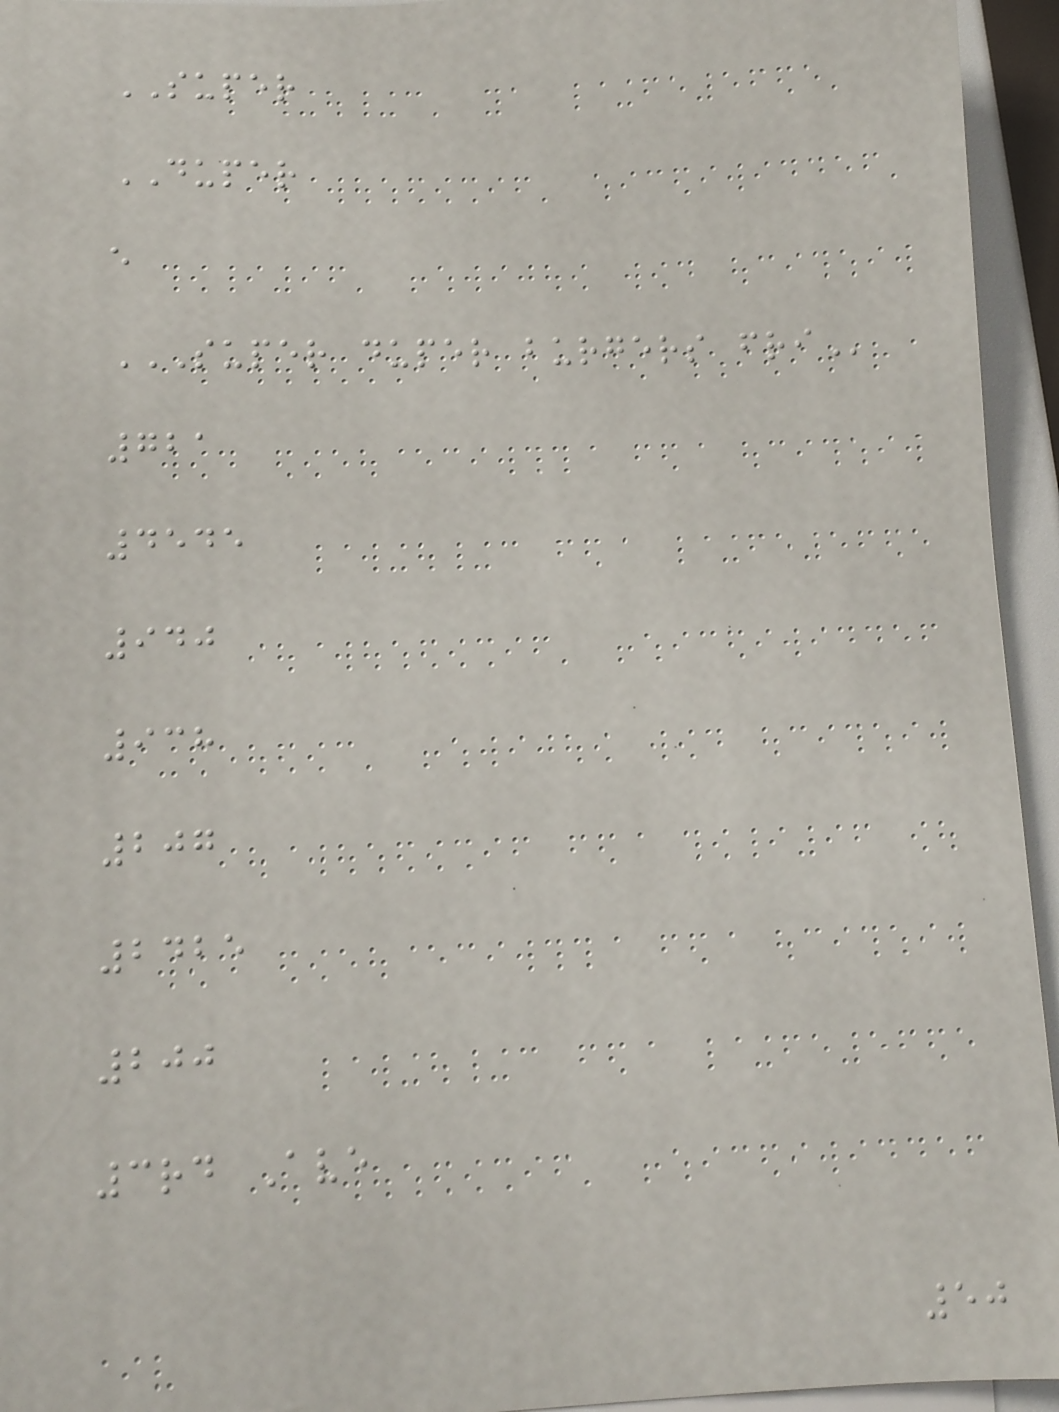SUPER
DUPER
e
SUPER DUPER BURGERS FRI
721
4545
940
938
207
2425
200
3rd Ave
50
